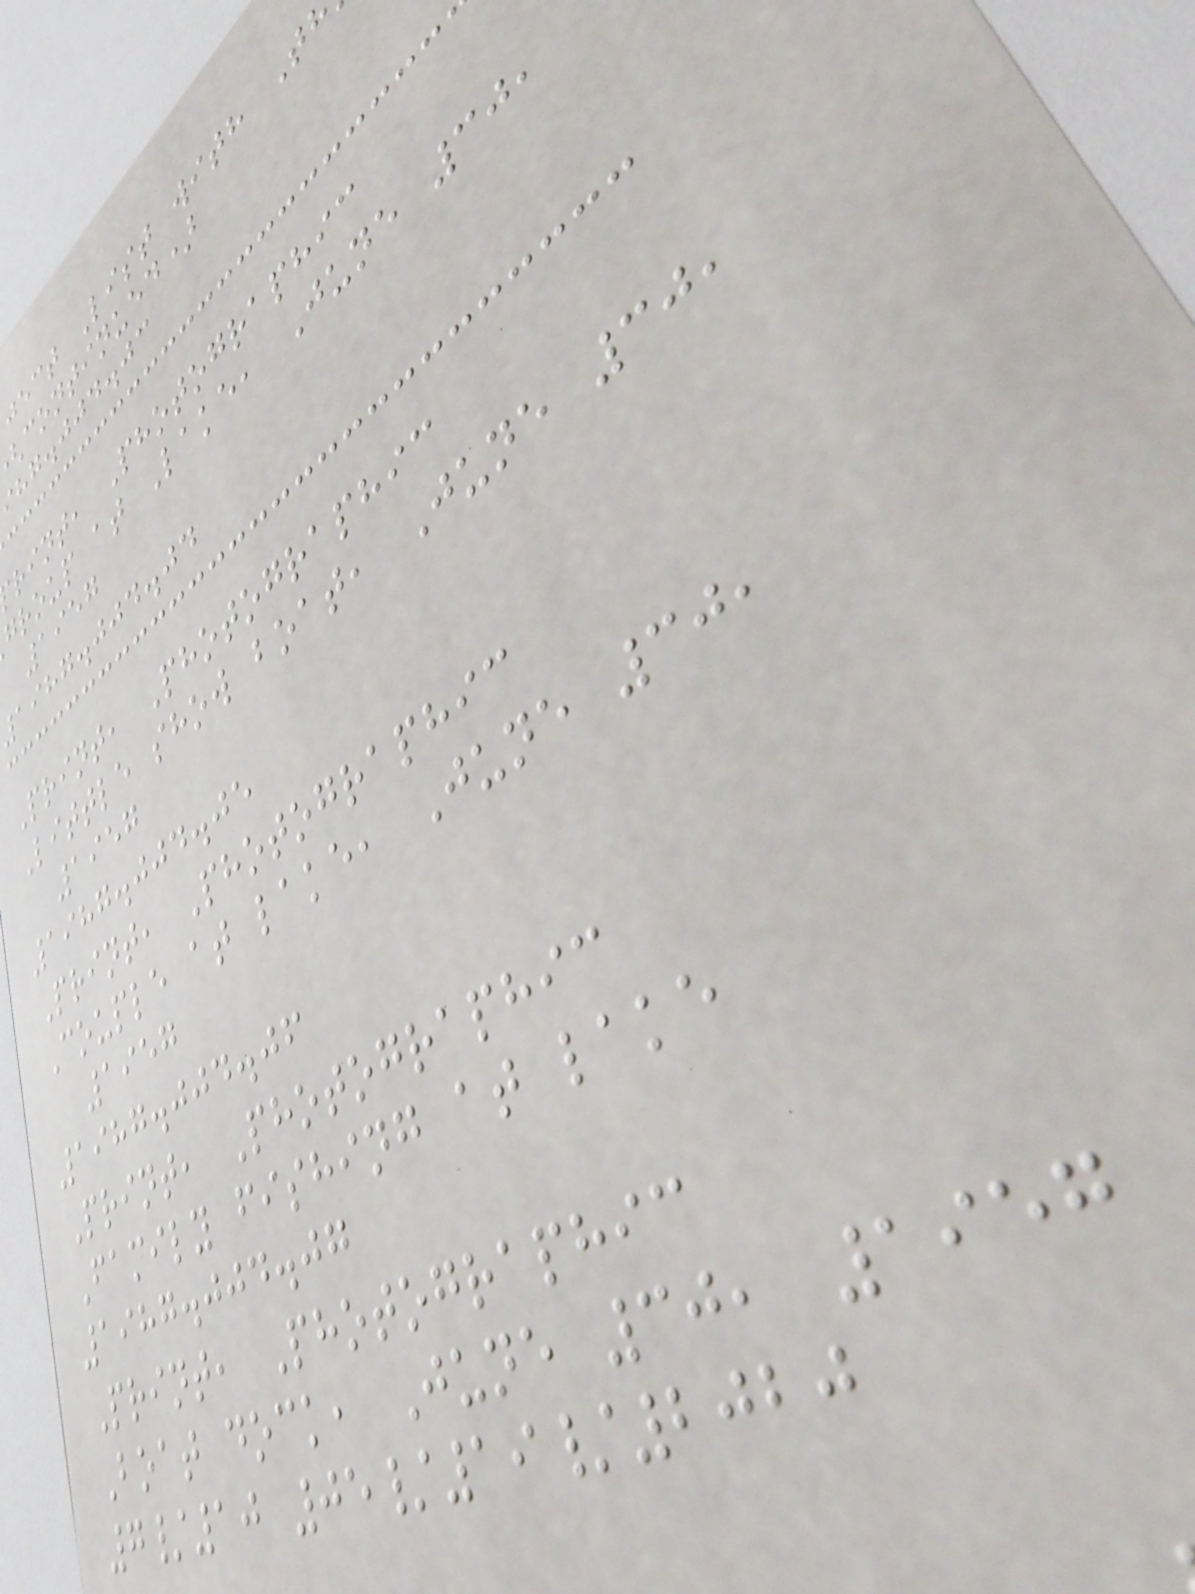ject List with T
continued)
ihg.jjd.jc
rint, Photographic
group at Lake, June 30,
1957
1987.004.04
Print, Photographic
Little show boat, June 30,
1957
1987.004.05
Print, Photographic
Couple at lake, June 30,
1957
1987.004.06
Print, Photographic
Family fishing at lake
1987.004.07
Print, Photographic
Boat dock, June 30, 1957
7/10 05/19/2020
